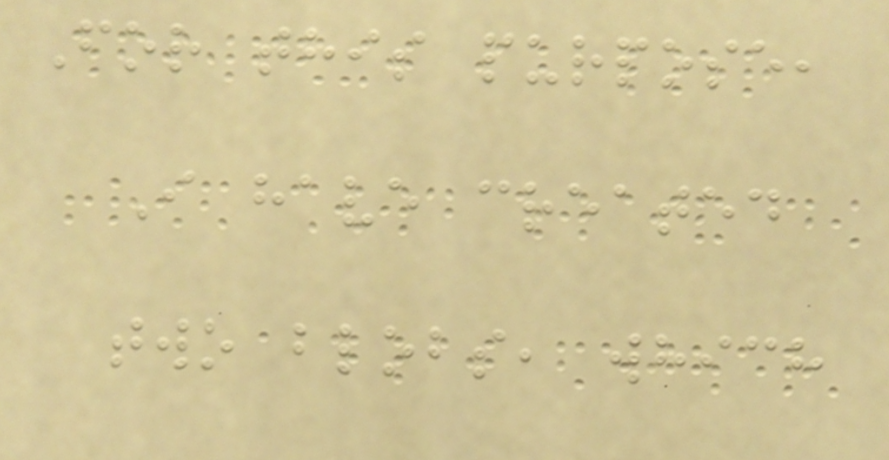For this purpose,
I have created
two blobs, which
